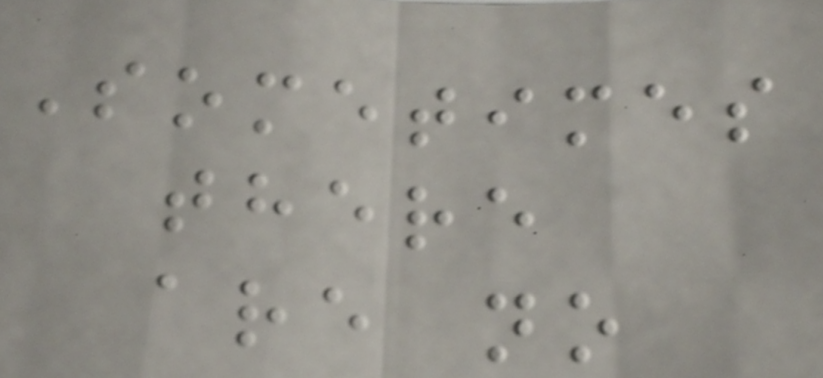Sometimes
there
are no
